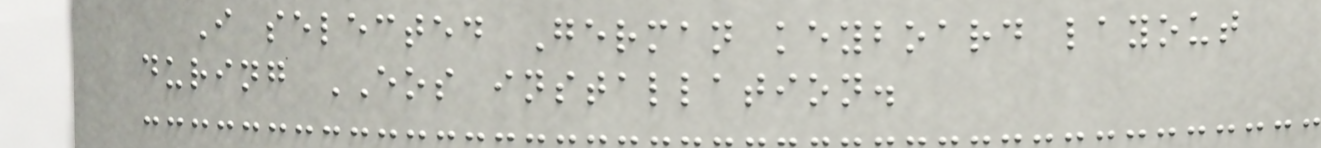I selected German keyboard layout
during EOS installation.
